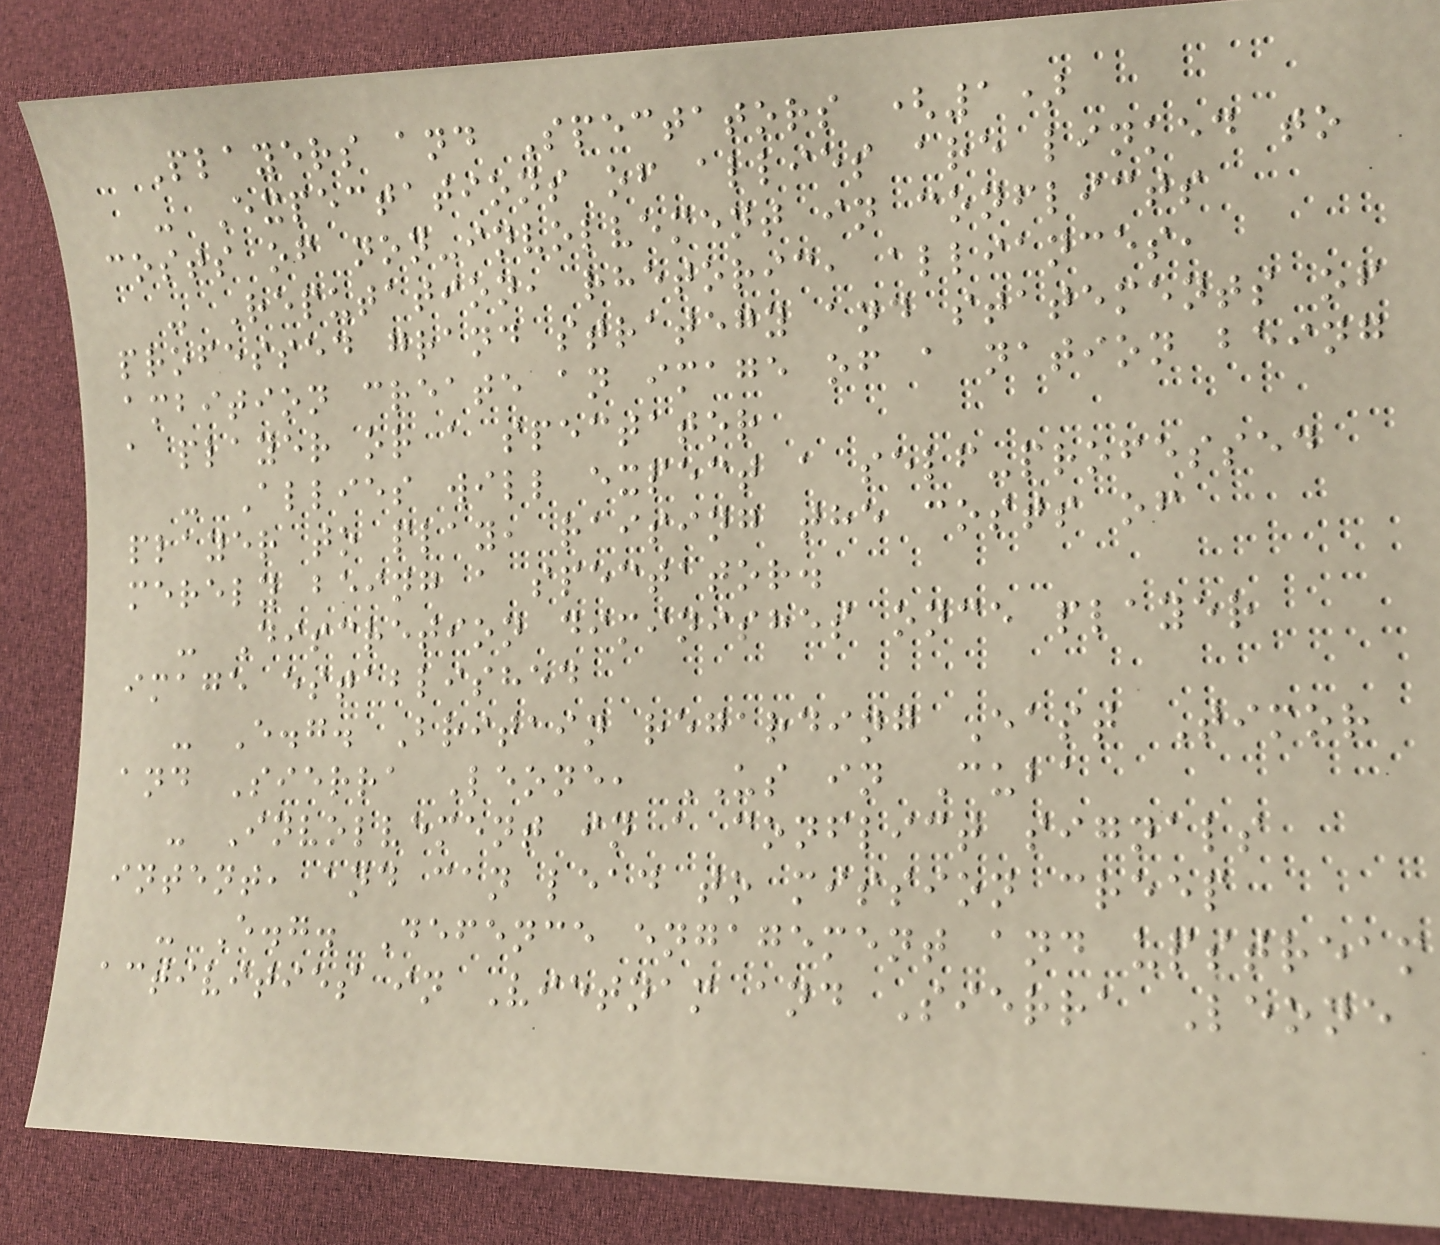Players and Spectators (1)
- Expectations of allies are linked to
costs of non-involvement in conflicts
- Reputation, rhetoric, alliances,
professed grand strategy and statements of
ambition create an image of a nation being
a player or a spectator
- Allies will expect a self-professed
player to play, raising the costs of
merely being a spectator.
- Discretion diminishes once player
image established
- E.g. Britain regarding East Timor
and Sierra Leone, US in Cuba
- Involvement in a conflict signals
intent, and can lead to mission creep
- E.g. Defence engagement and upstream
activities in Vietnam and Sierra Leone
